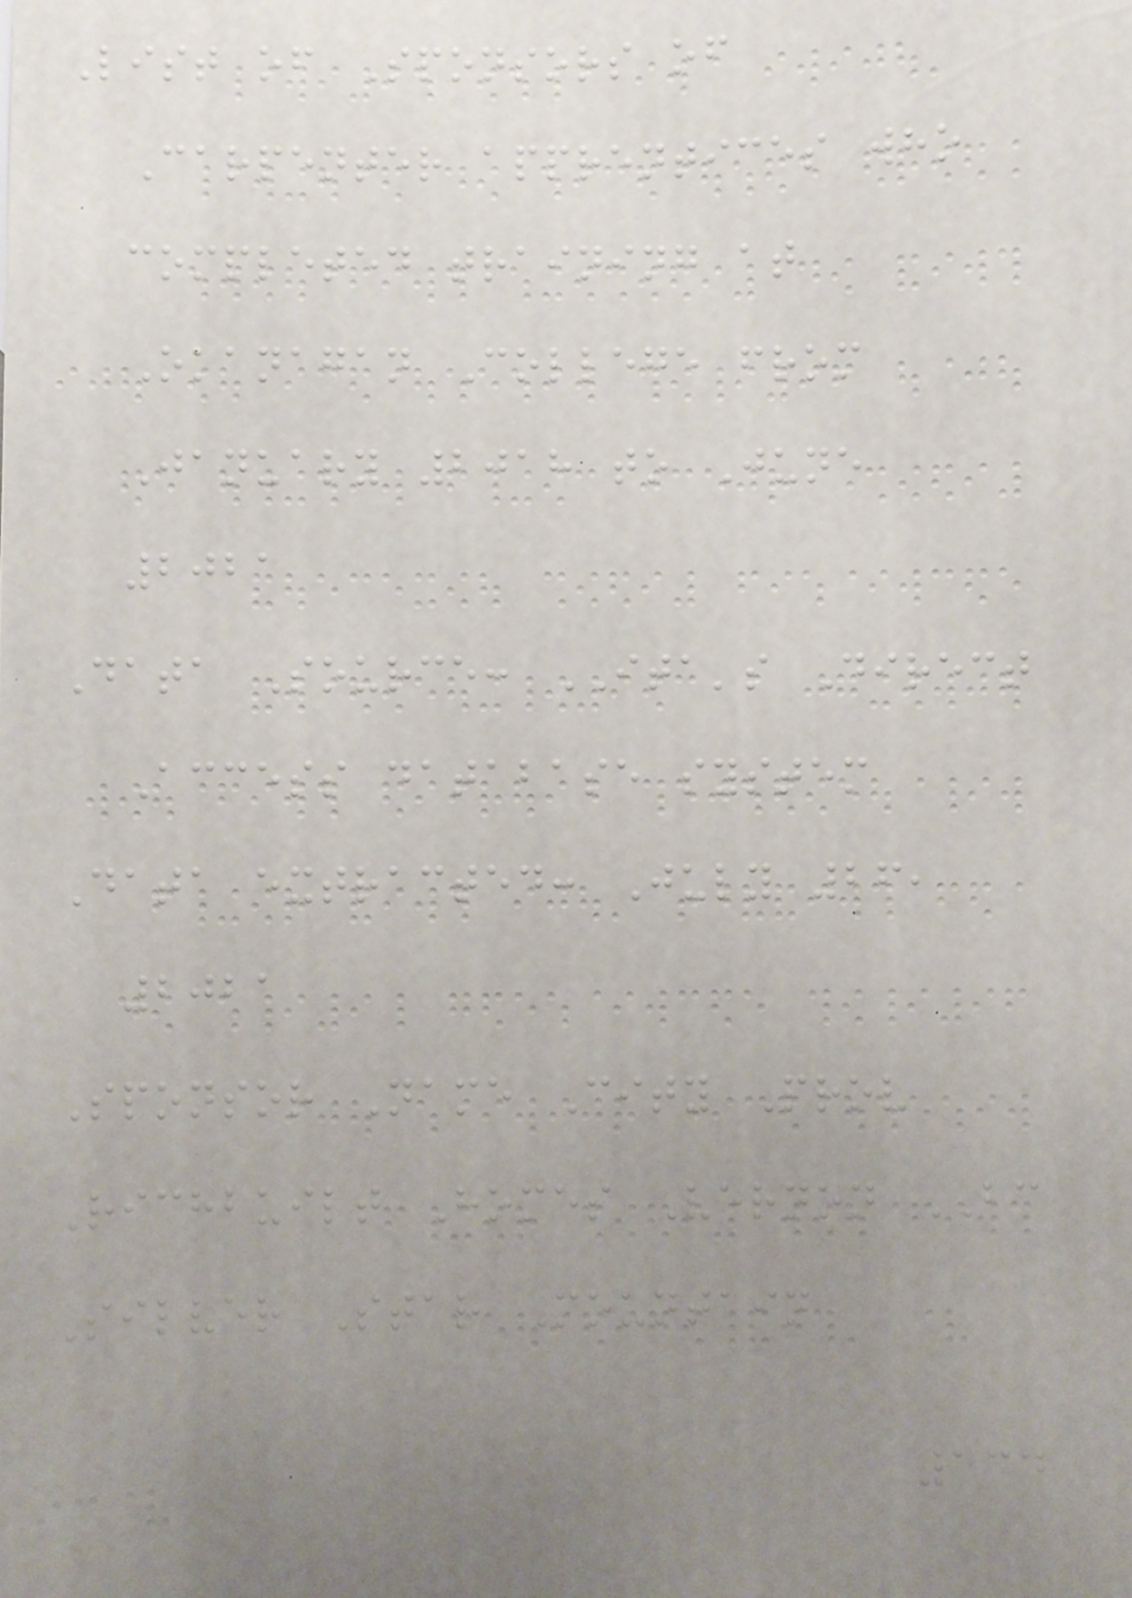List of Sponsors of
Carpenter apprentices who
completed training at
Okanagan College from
January 2018 to June
2021
Data Source: ITA's Direct
Access database system
Data extracted: July 26,
2021
Sponsor Name City Prov
Richbuilt Homes Vernon BC
Silver Star Mountain
134
